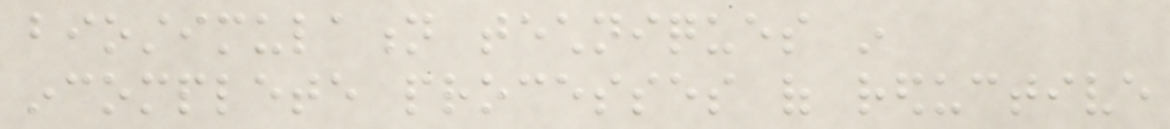biostimulation techniques in
incomplete processes of reductive
